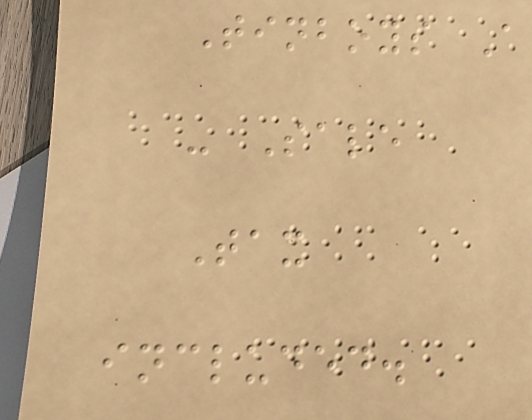Tinboys A
- Sale
Tax
included.
